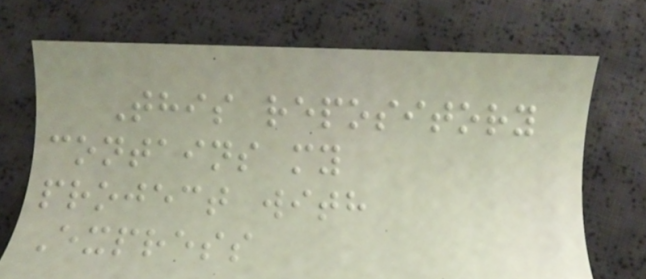This repository
contains my
project with
Express
